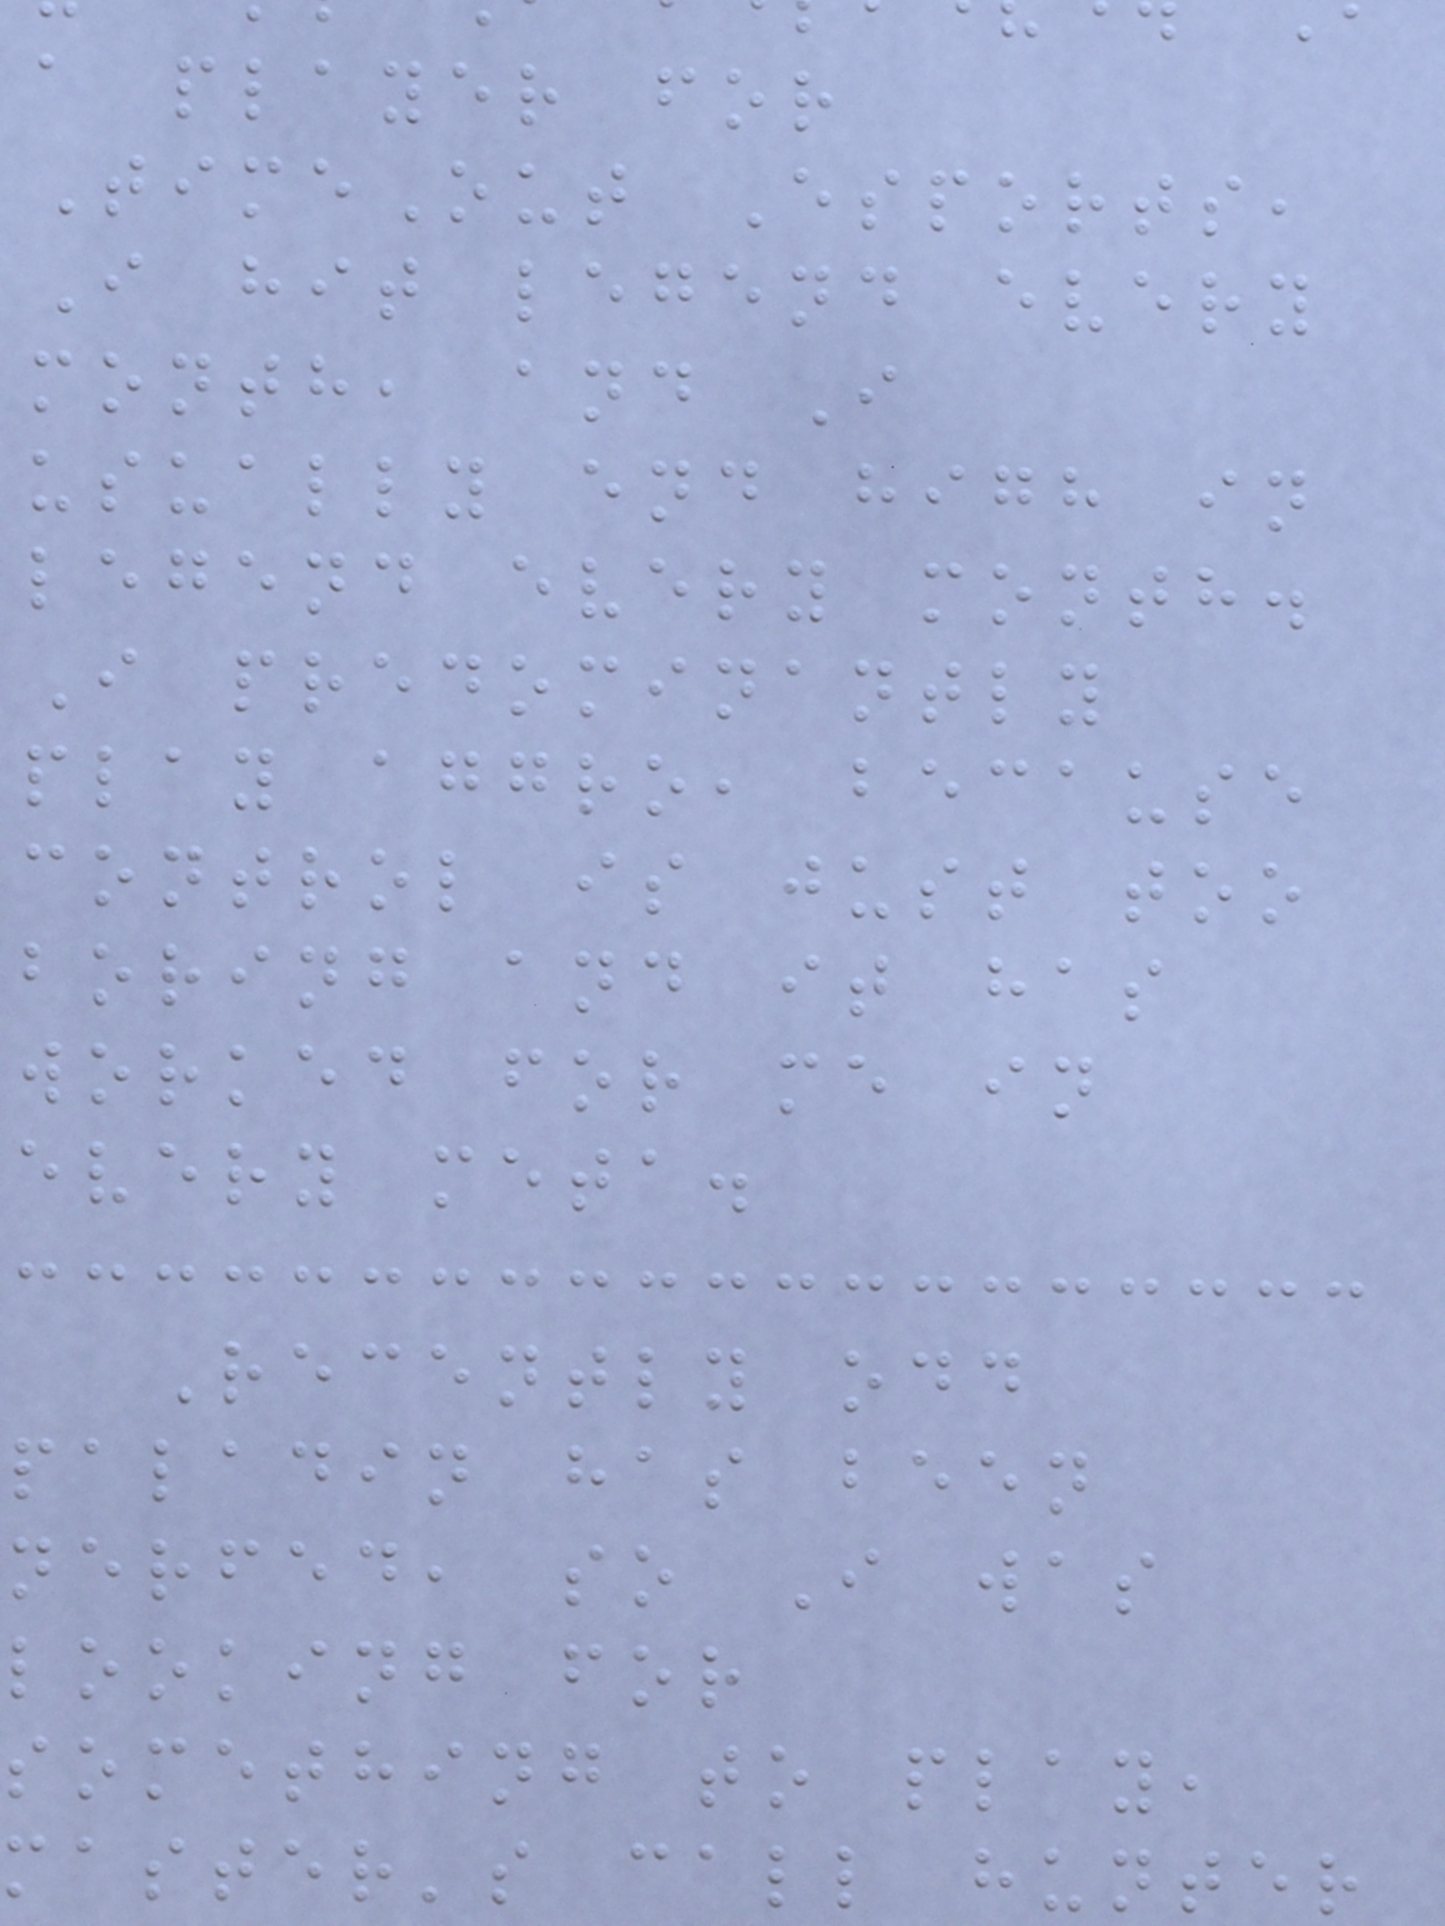a player for
TimeOut Esports,
I hit legend every
month, and I
usually end high in
legend every month.
I predominantly
play aggro, because
control is just too
boring and it has
worked for me in
every meta.
Recently odd
paladin has been
nerfed, so I was
looking for
something to play,
master's call hunter
